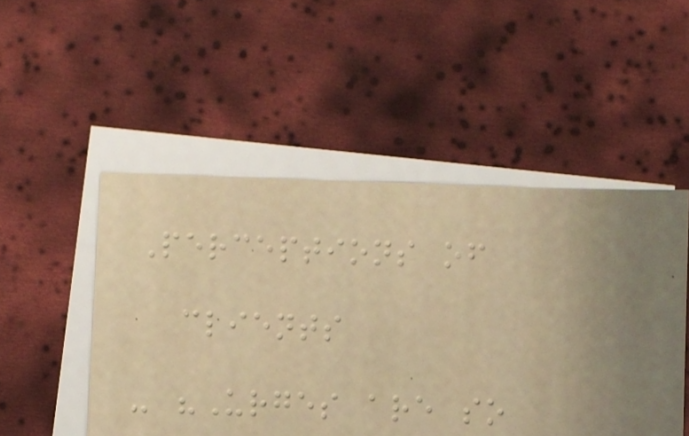Perceptions of
clients
- "Urges are so
